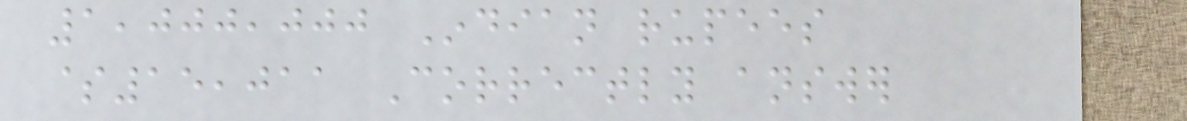1,000,000 Indian rupees
$15,011 Correctly answer
